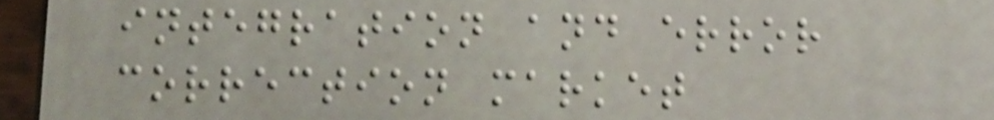integration and error
correction market
